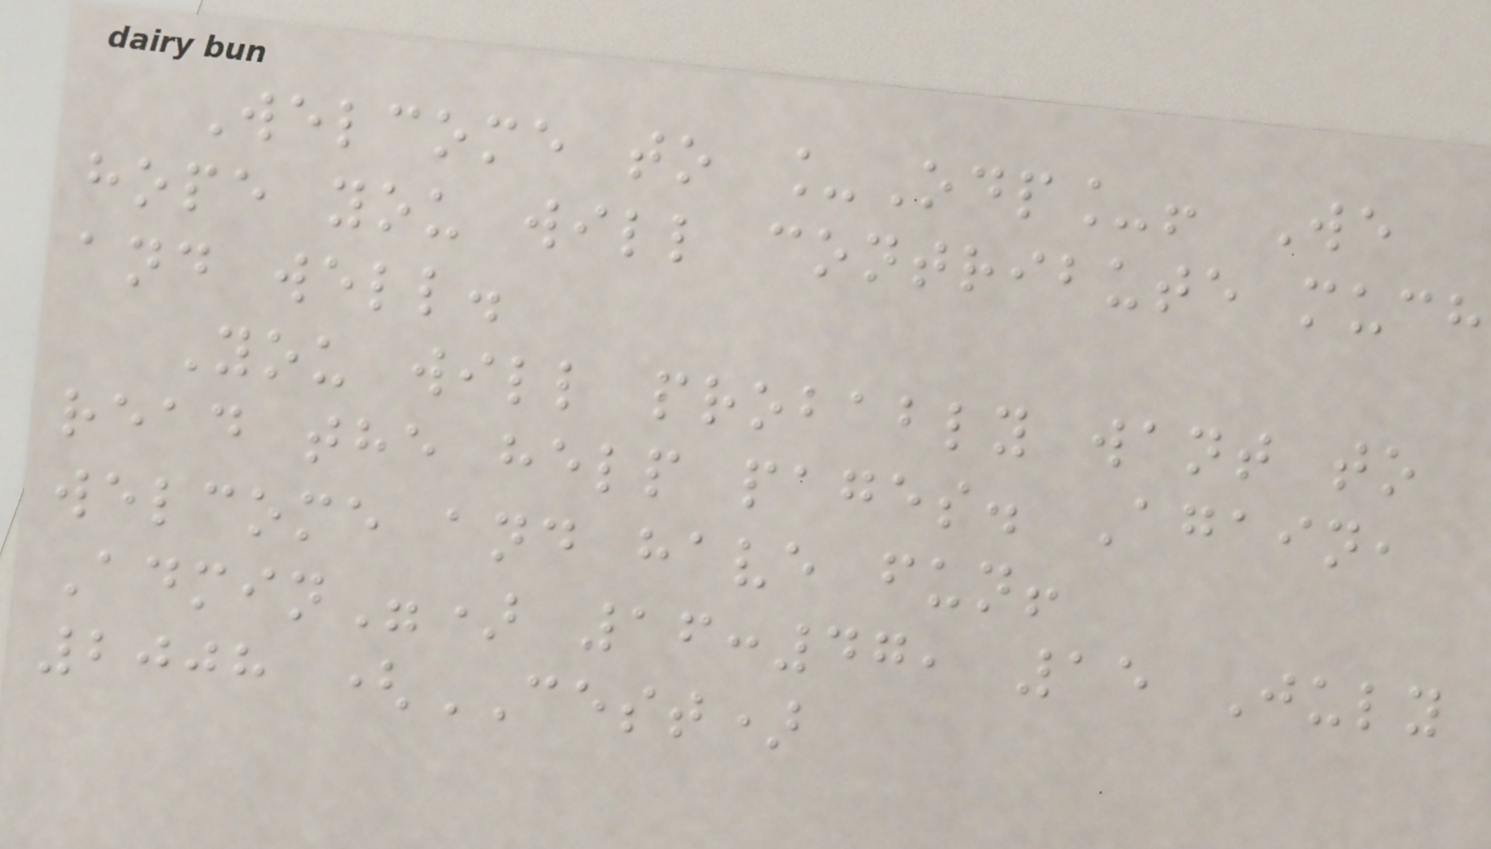Welcome to _Odp_! We
hope you will contribute much
and well.
You will probably want to
read the help pages. Again,
welcome and have fun!
Admin") 16:47, 15 July
2008 (CEST)
